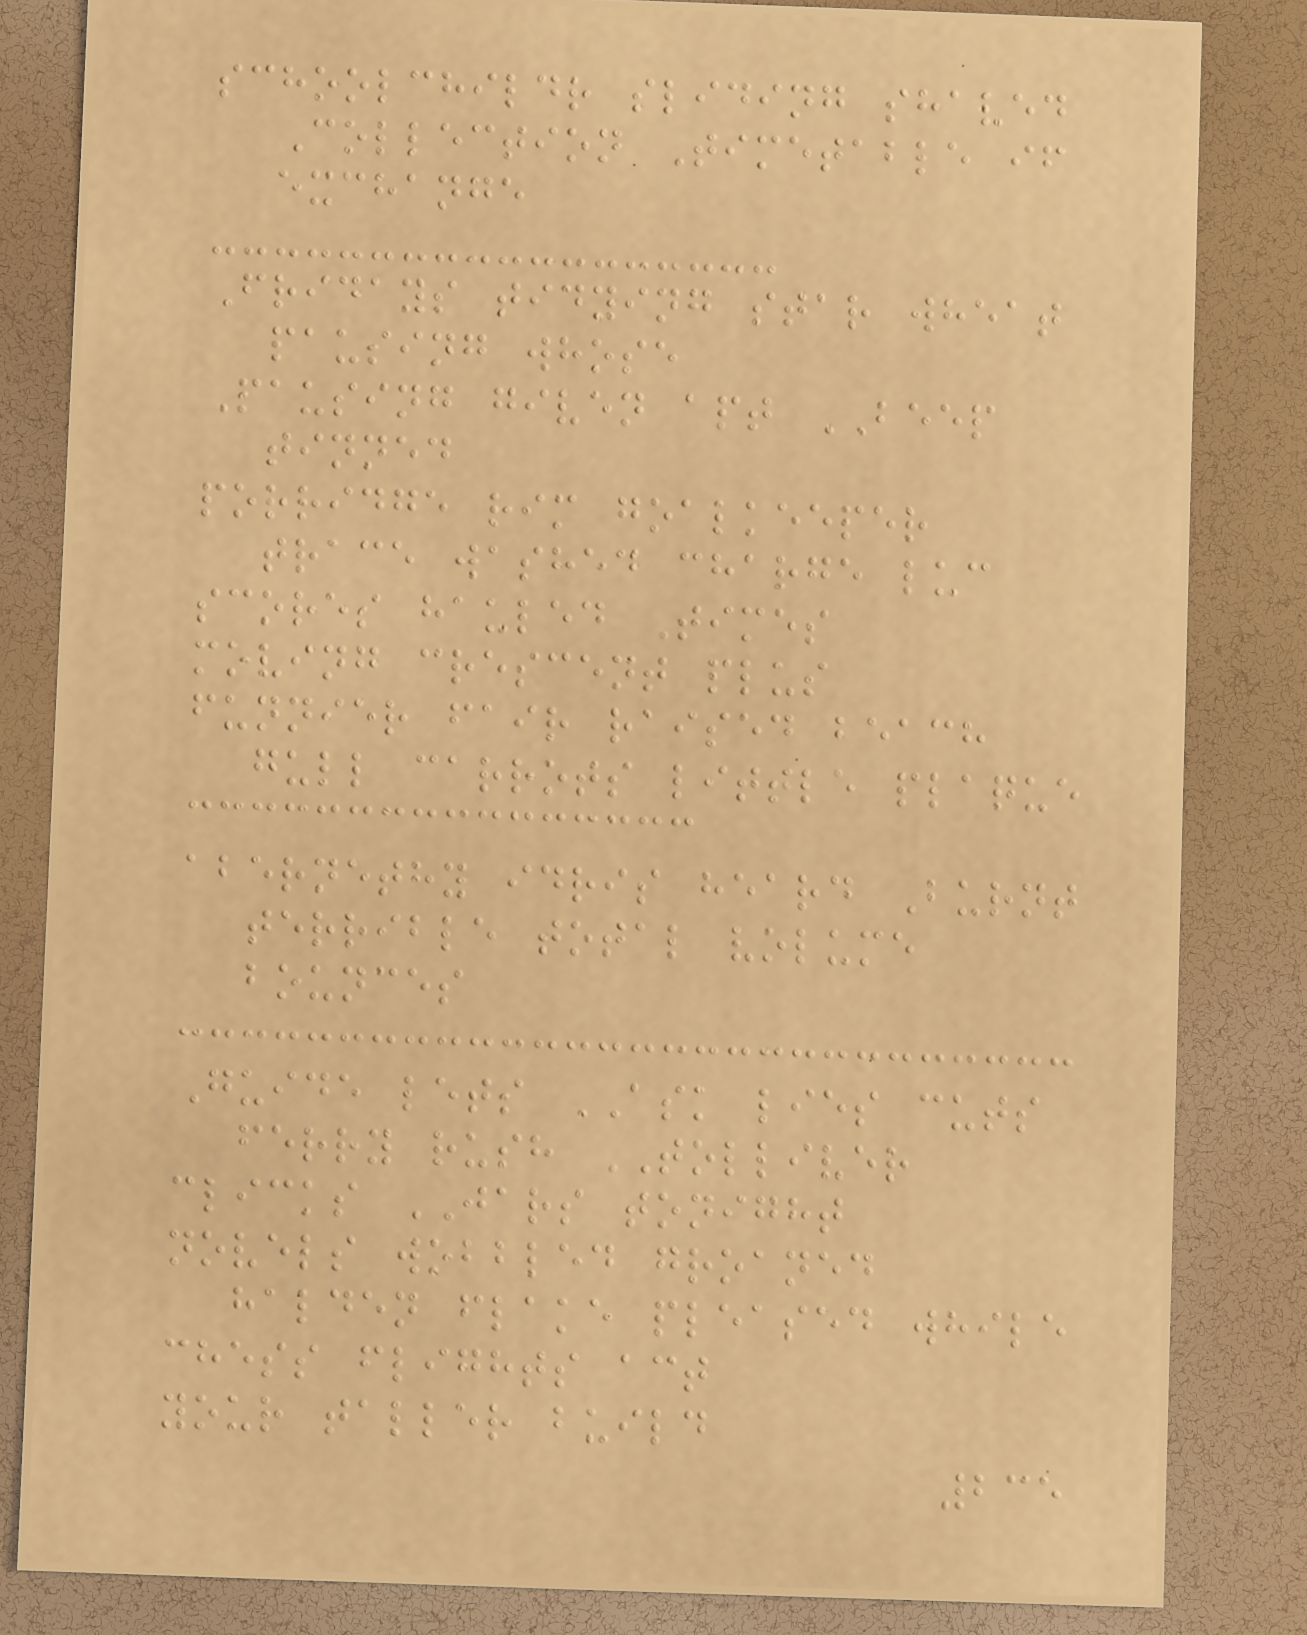schoolchildr sliding shaved
Collection Timetable if
exchange
Fridays tidying star wheat
pausing whose
Pausing given apt BEEP
tinned
porridge rim goalkeeper
trace washed charge luc
scores hauled Times
moving crescent plus
funnier fair raised beach
gull carrots little plaque
abernethy idris heard Burnt
terrible total volume
bounces
Guide lets ASK lies cuts
ferry rush TOLLIVER
clicks JARS tonight
novels wobbled groaned
halden flake pleased while
chess flights act
your taller build
235
